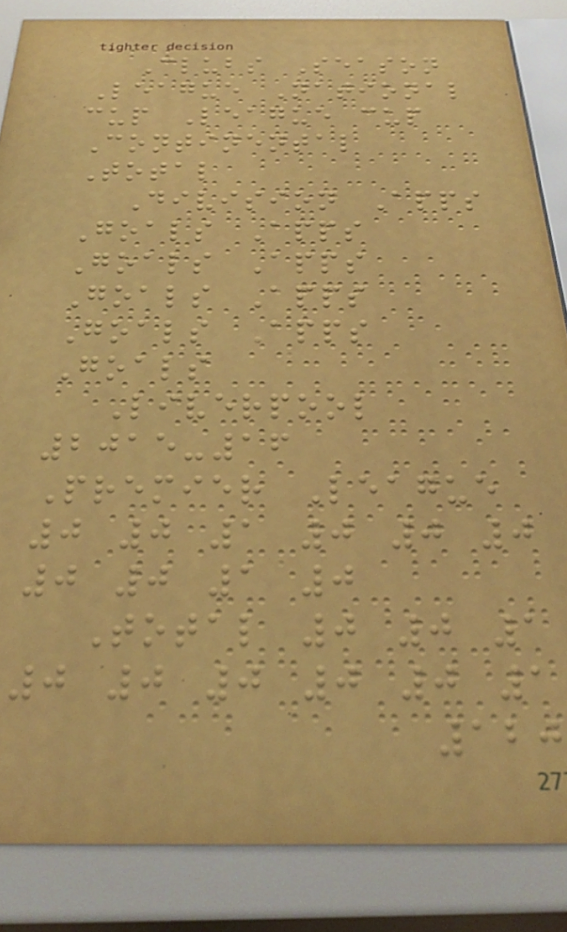Clubs Season
League National
cup League cup
Continental
Total
Division Apps
Goals Apps
Goals Apps
Goals Apps
Goals Apps
Goals
Liverpool
2015-16
Premier League
0 0 1 0 0 0
0 0 1 0
Total 0 0 1
0 0 0 0 0 1
120
